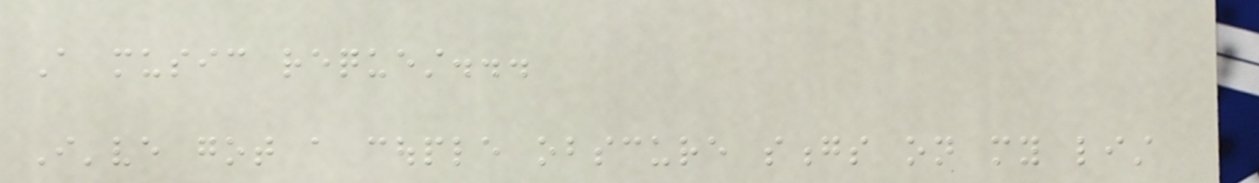A music request...
I've got a couple obscure songs on my list
